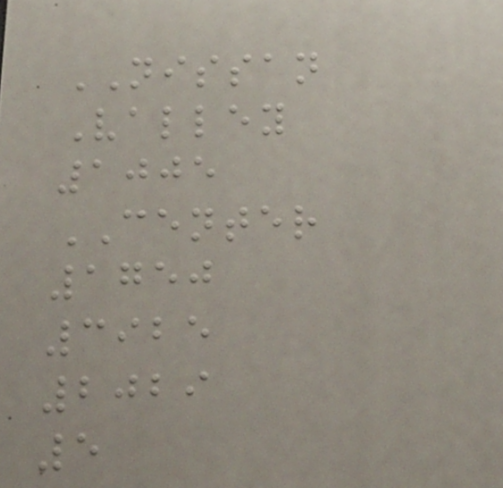NISSAN
Valley
1005
CENTER
1750
3925
2029
5
